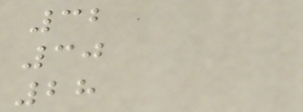32
30
28
